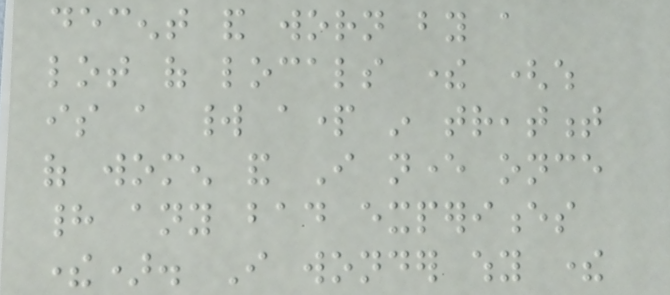decent and worn by a
lot of locals there (which
is a world apart in treatment
of women and I never once
had any bad experiences
there). I wonder why there
